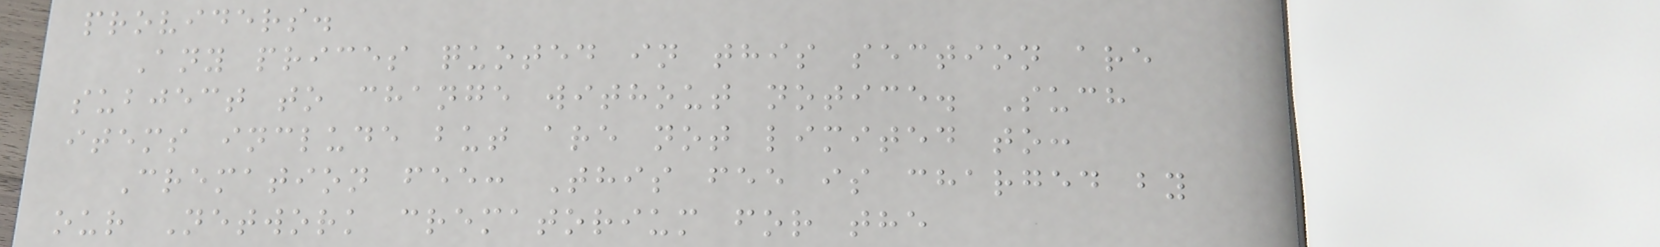providers.
Any prices quoted in this section are
subject to change without notice. Such
items include but are not limited to:
Cremation fee: This fee is charged by
our Network crematorium for the
